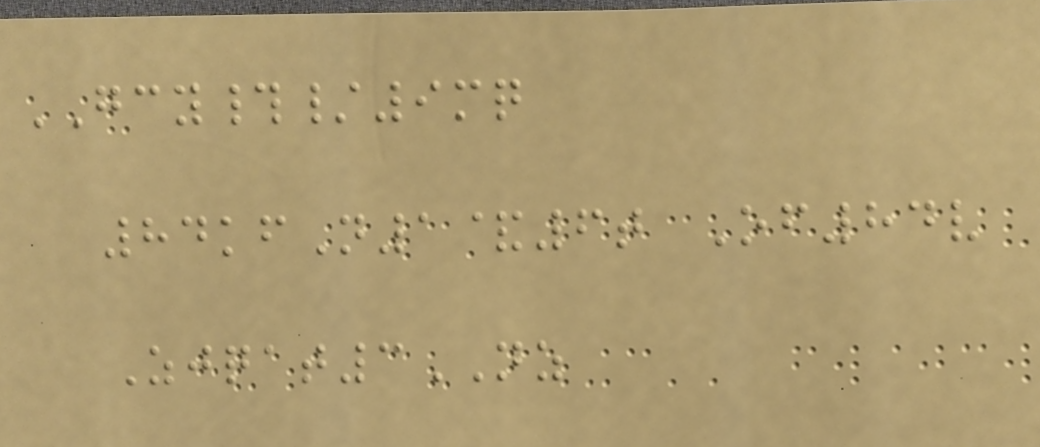GCY#/9mq
84kfN1&6t Of84v
Zjqat3NZ
